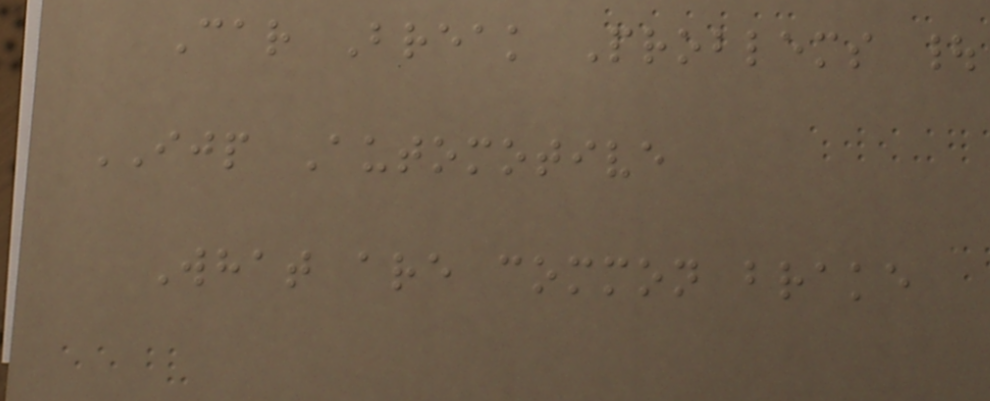Car Break Problems |
IJP Automotive
What are common brake
